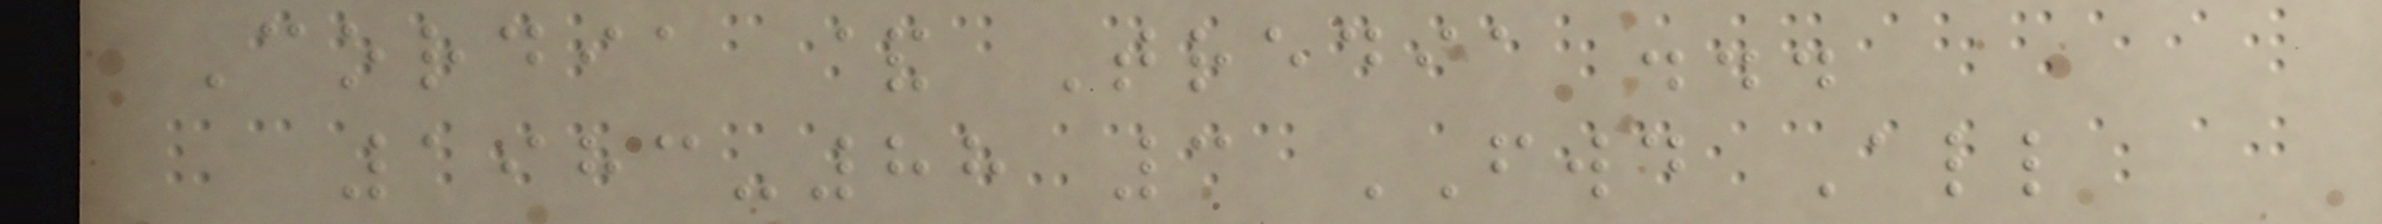Cordia & Tredia ...
1983-88 3 FWD All
